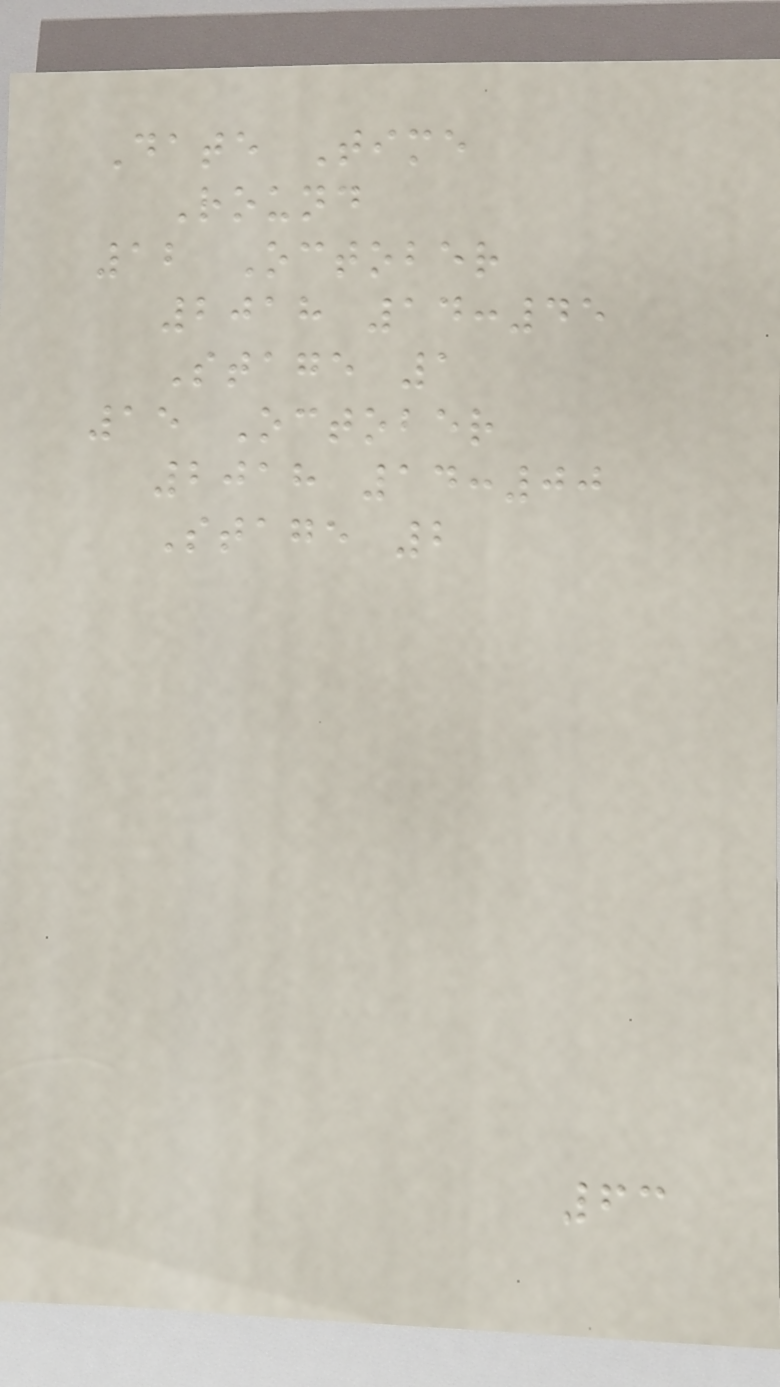Date Time
Round
12 October
2018 14:45
Stage 1
15 October
2018 14:00
Stage 2
63
